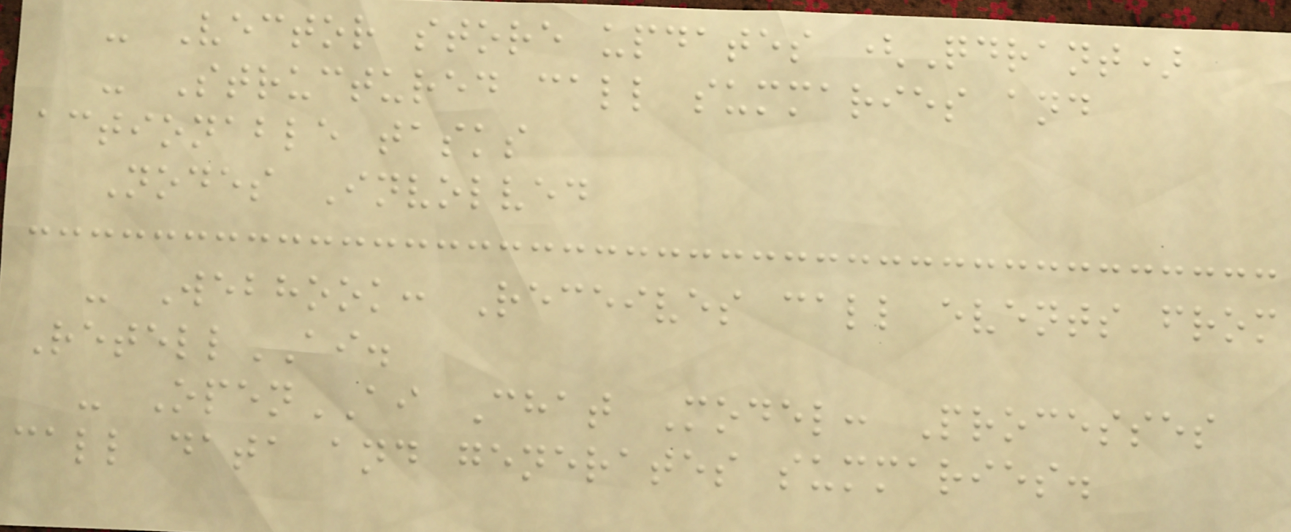- Vector store updates (Qdrant)
- Structured call summaries and
actionable tasks
Nodes Involved
- Webhook: Receives call events from
RetellAI.
- OpenAI Chat Model: Processes
call data and generates summaries.
